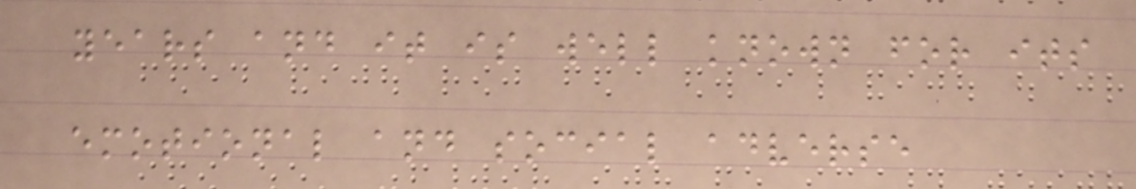years and it is well known for its
emotional and social adverse
